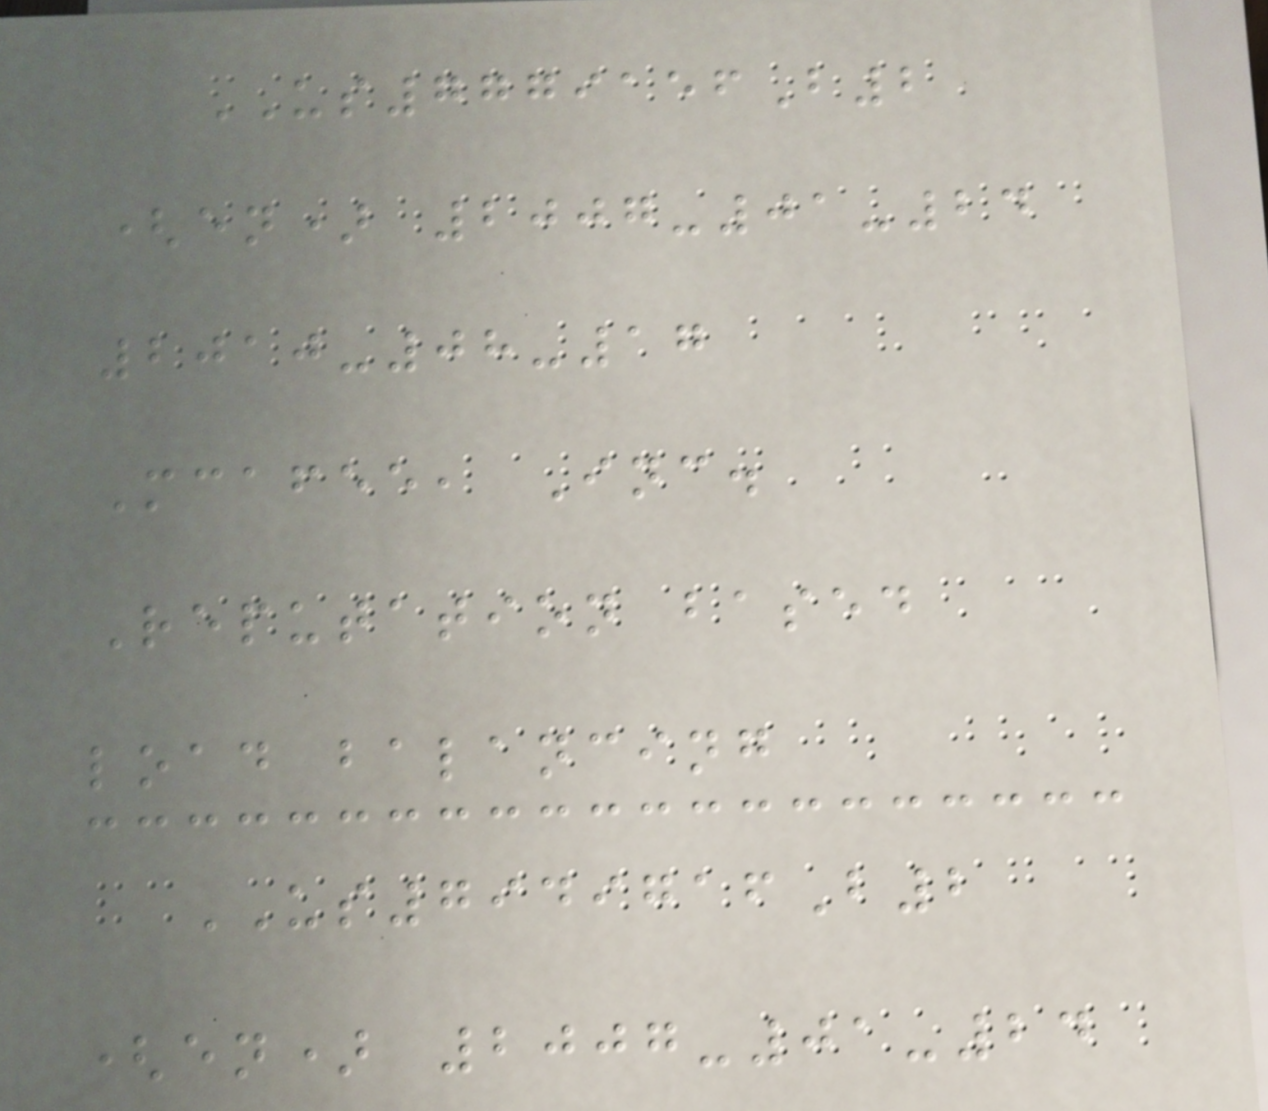US7779156B2
(en) 2007-01-24
2010-08-17
Mcafee, Inc.
Reputation based
load balancing
US7949716B2
(en) 2007-01-24
